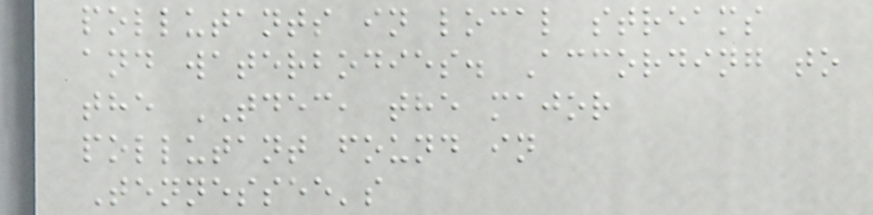pollutants in local streams
and waterbodies. According to
the TDEC, the major
pollutant found in
Tennessee's
